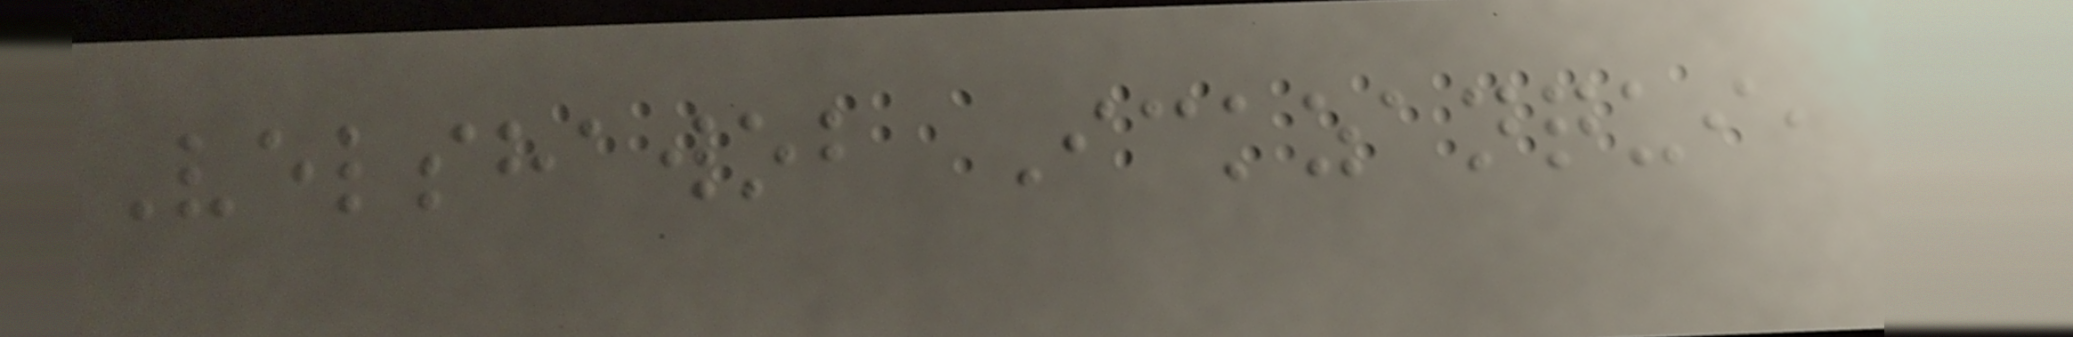Velshawob Ickzanqui,
